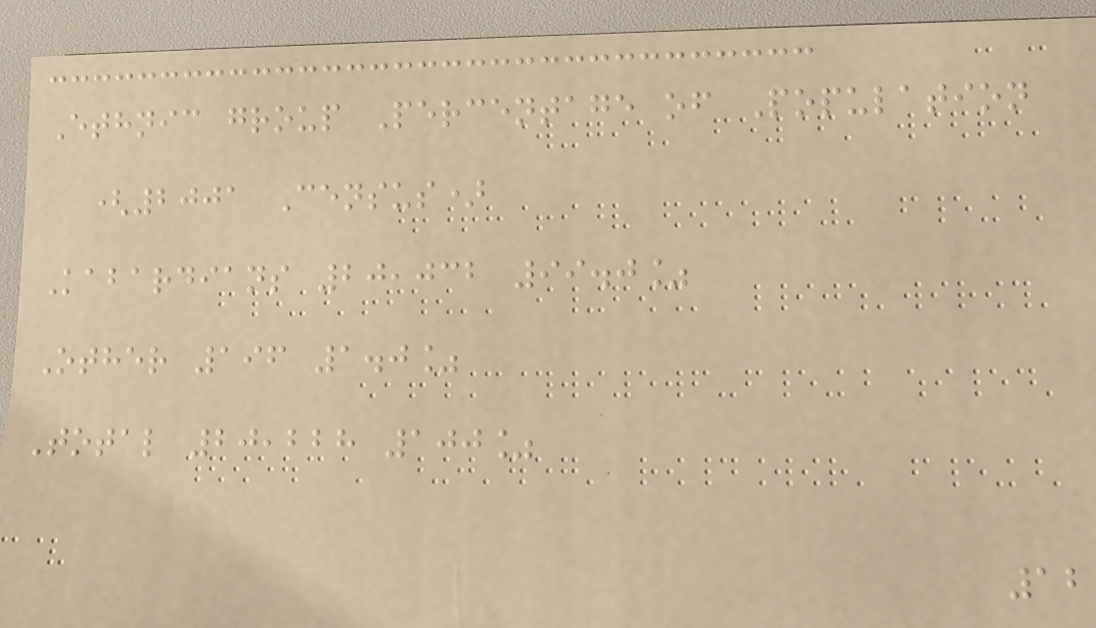Ethnic group Percentage of Population
(2001 Census)
Kabardians 20,032 99.0%
Other 196 1.0%
Total 20,228 100%
12
